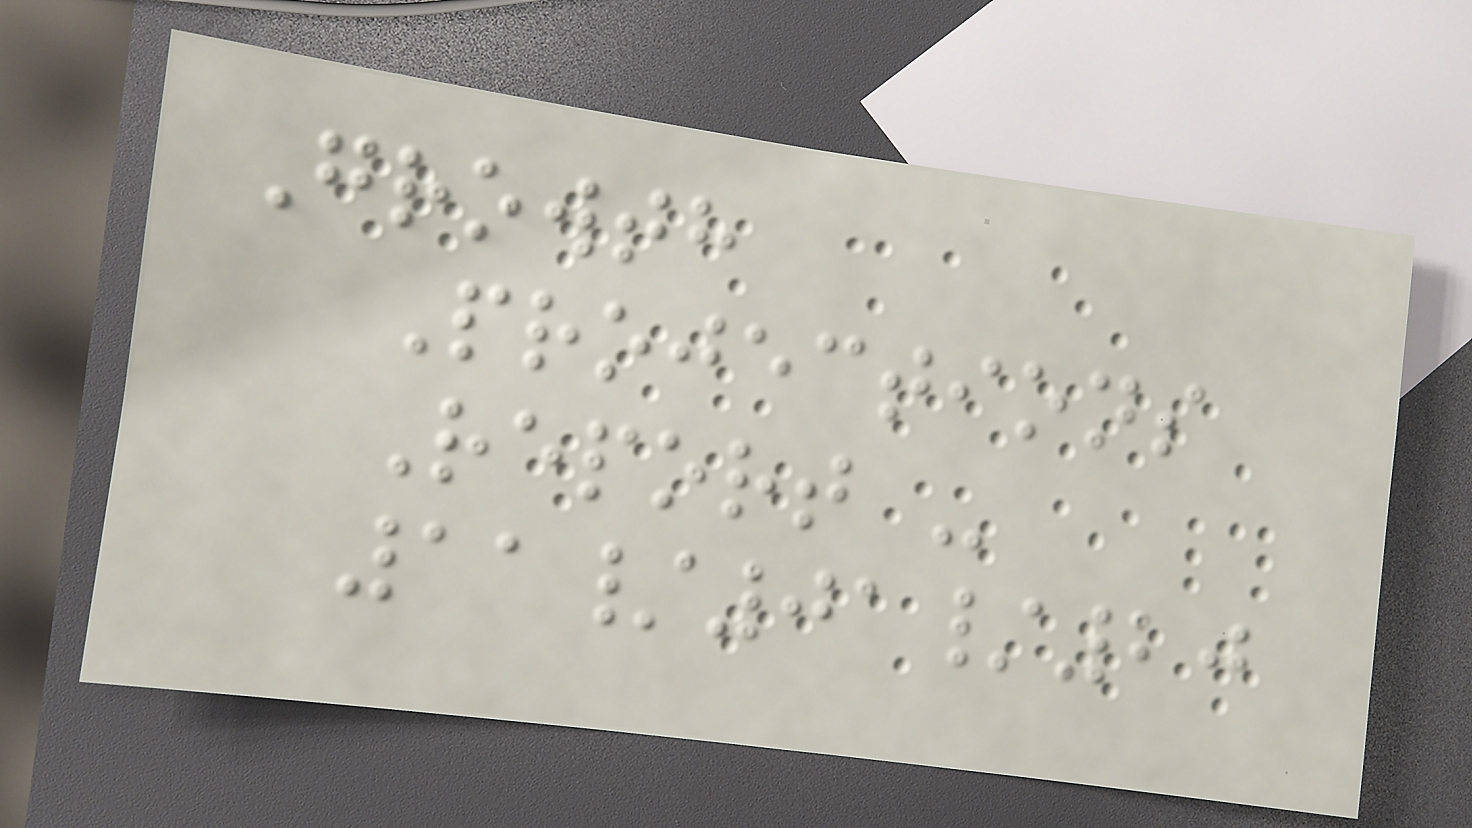Growth
Projections
Report -
11/01/20
